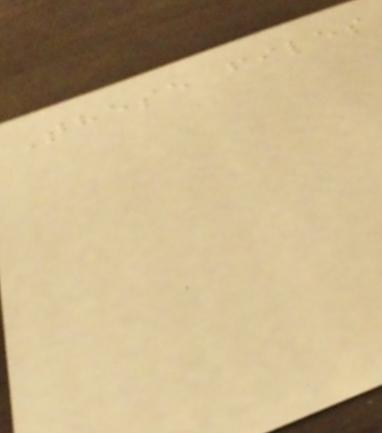These files
